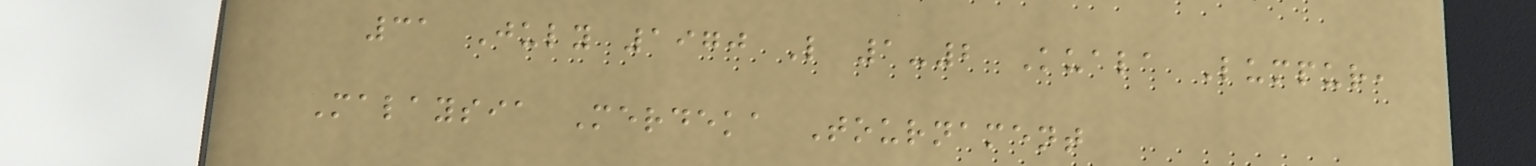31 July 1970 L 1-2 Kuala Lumpur,
Malaysia Merdeka Tournament
